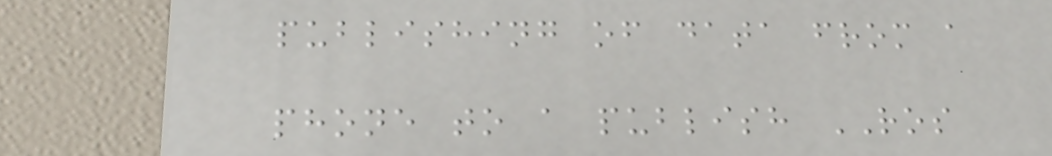publishing of data from a
phone to a publish ROS
